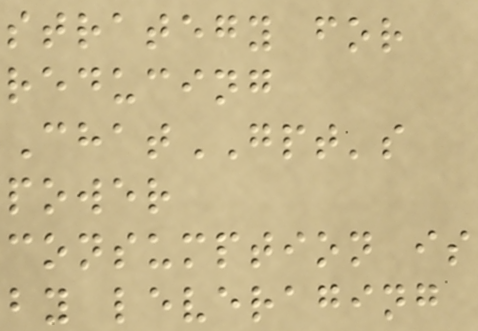strategy for
reducing
ChatGPT's
power
consumption is
by leveraging
